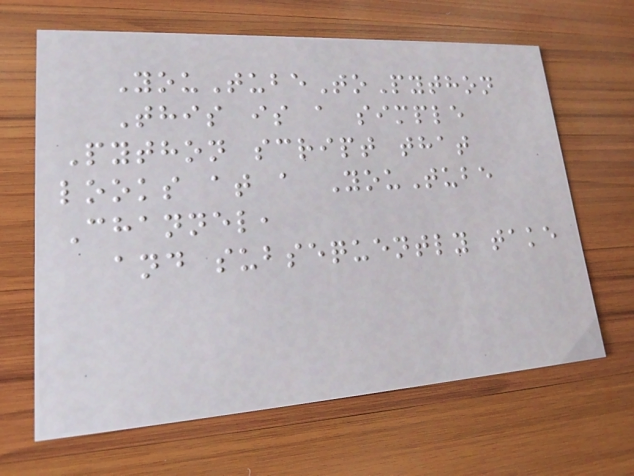YouTubeToPython
This is a simple
Python script that
looks at a YouTube
Channel,
and subsequently take
